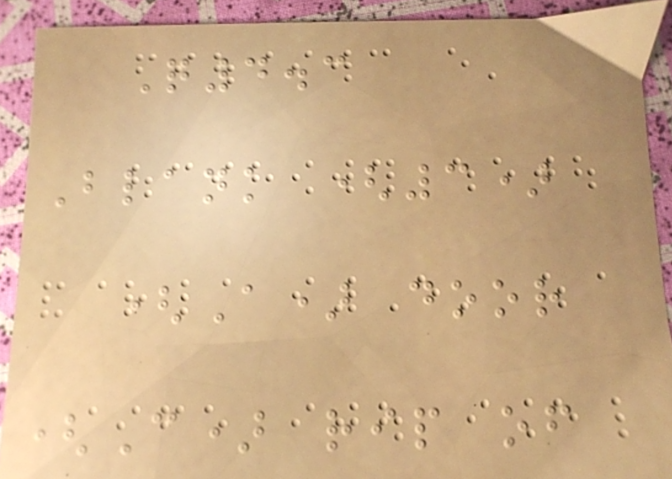Q4.3
Blank (3)
(A) door
(C) rip of
